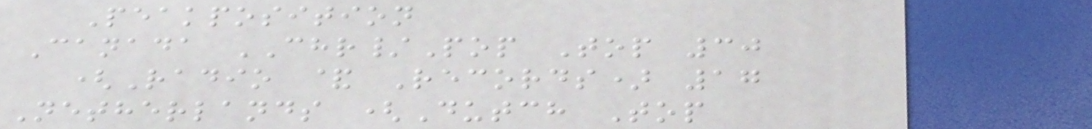Peakposition
Canada CHR/Pop Top 30
(Radio & Records) 17
Netherlands (Dutch Top
